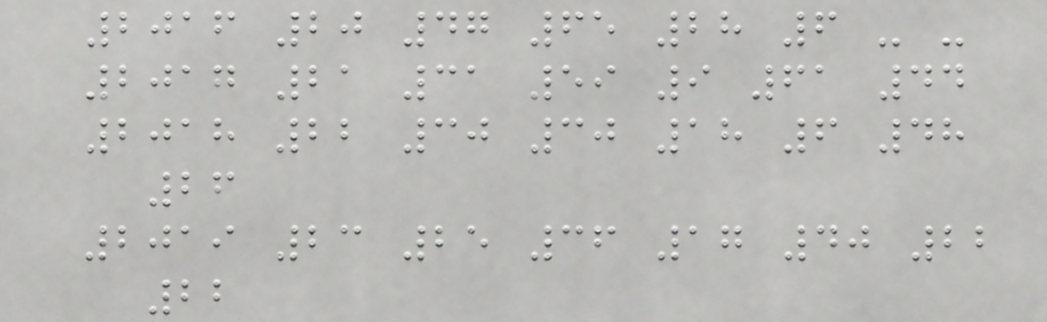2016 20 47 65 28 6 - -
2017 21 31 59 9 61 44
2018 22 30 30 18 6 48
26
2019 23 25 36 17 40 22
22
